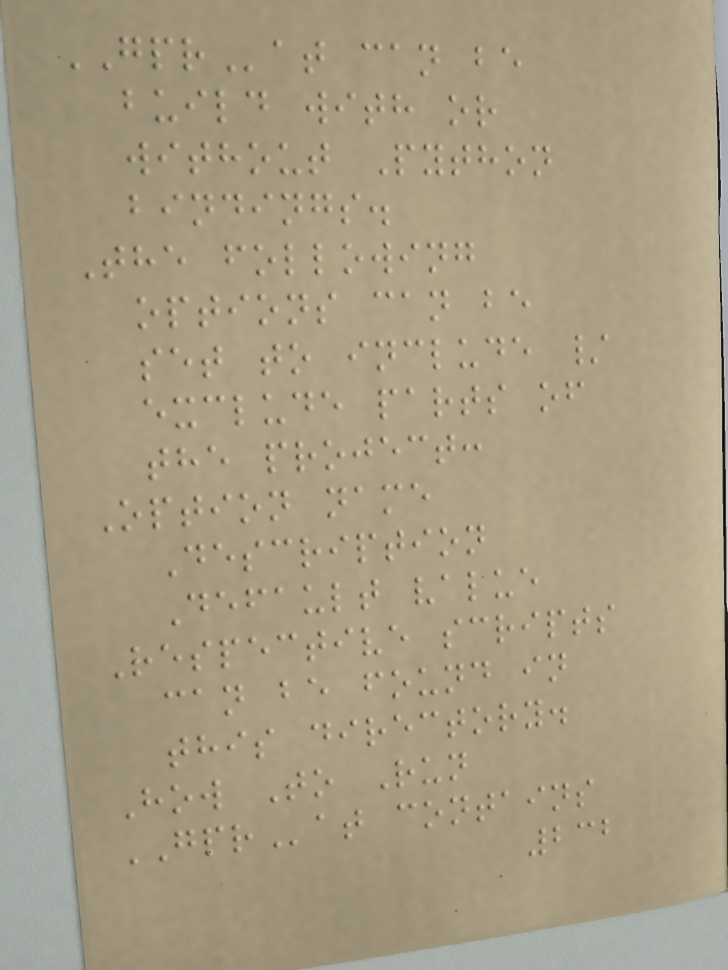GPRat can be
build with or
without Python
bindings.
The following
options can be
set to include /
exclude parts of
the project:
Option name
Description
Default value
Respective scripts
can be found in
this directory.
How To Run
GPRat contains
232
